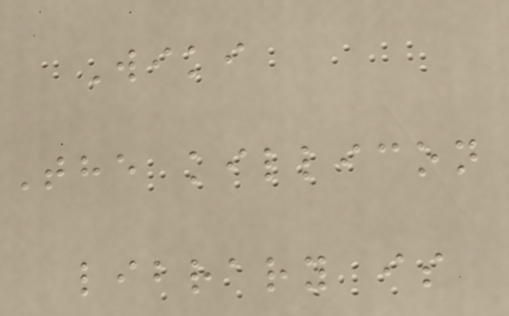Wiki
The killicon
library is
